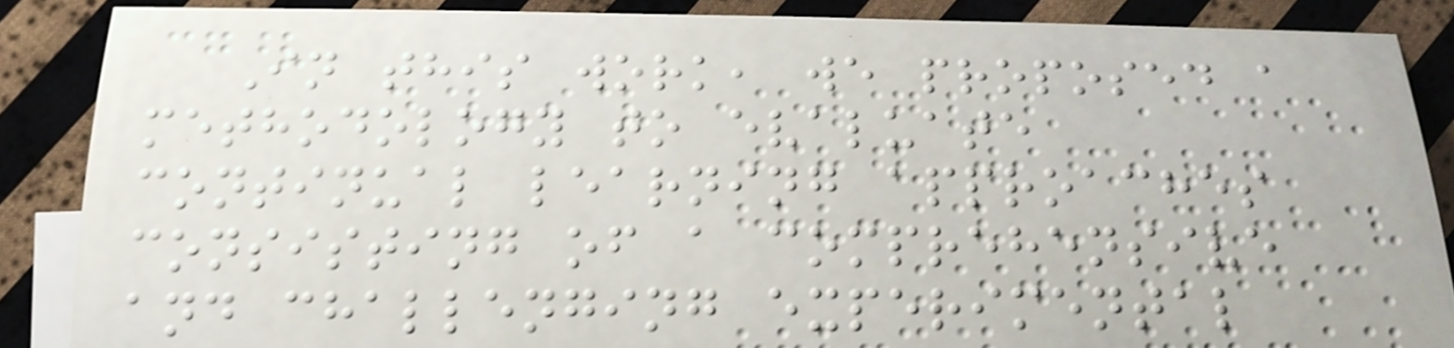In this work, we proposed a
methodology to evaluate
continual learning approaches
consisting of a comprehensive
and challenging experimental
